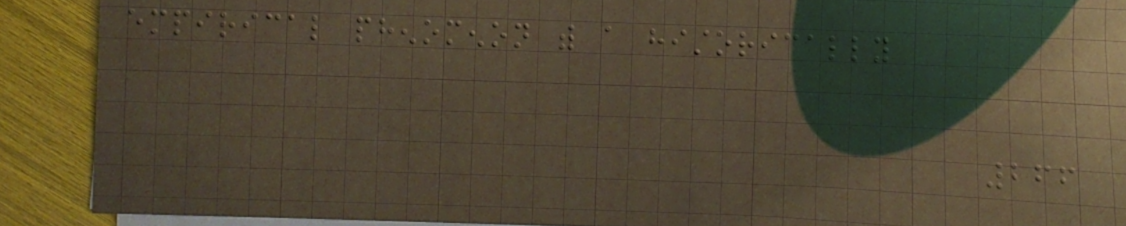empirical phenomenon with a historically
266
